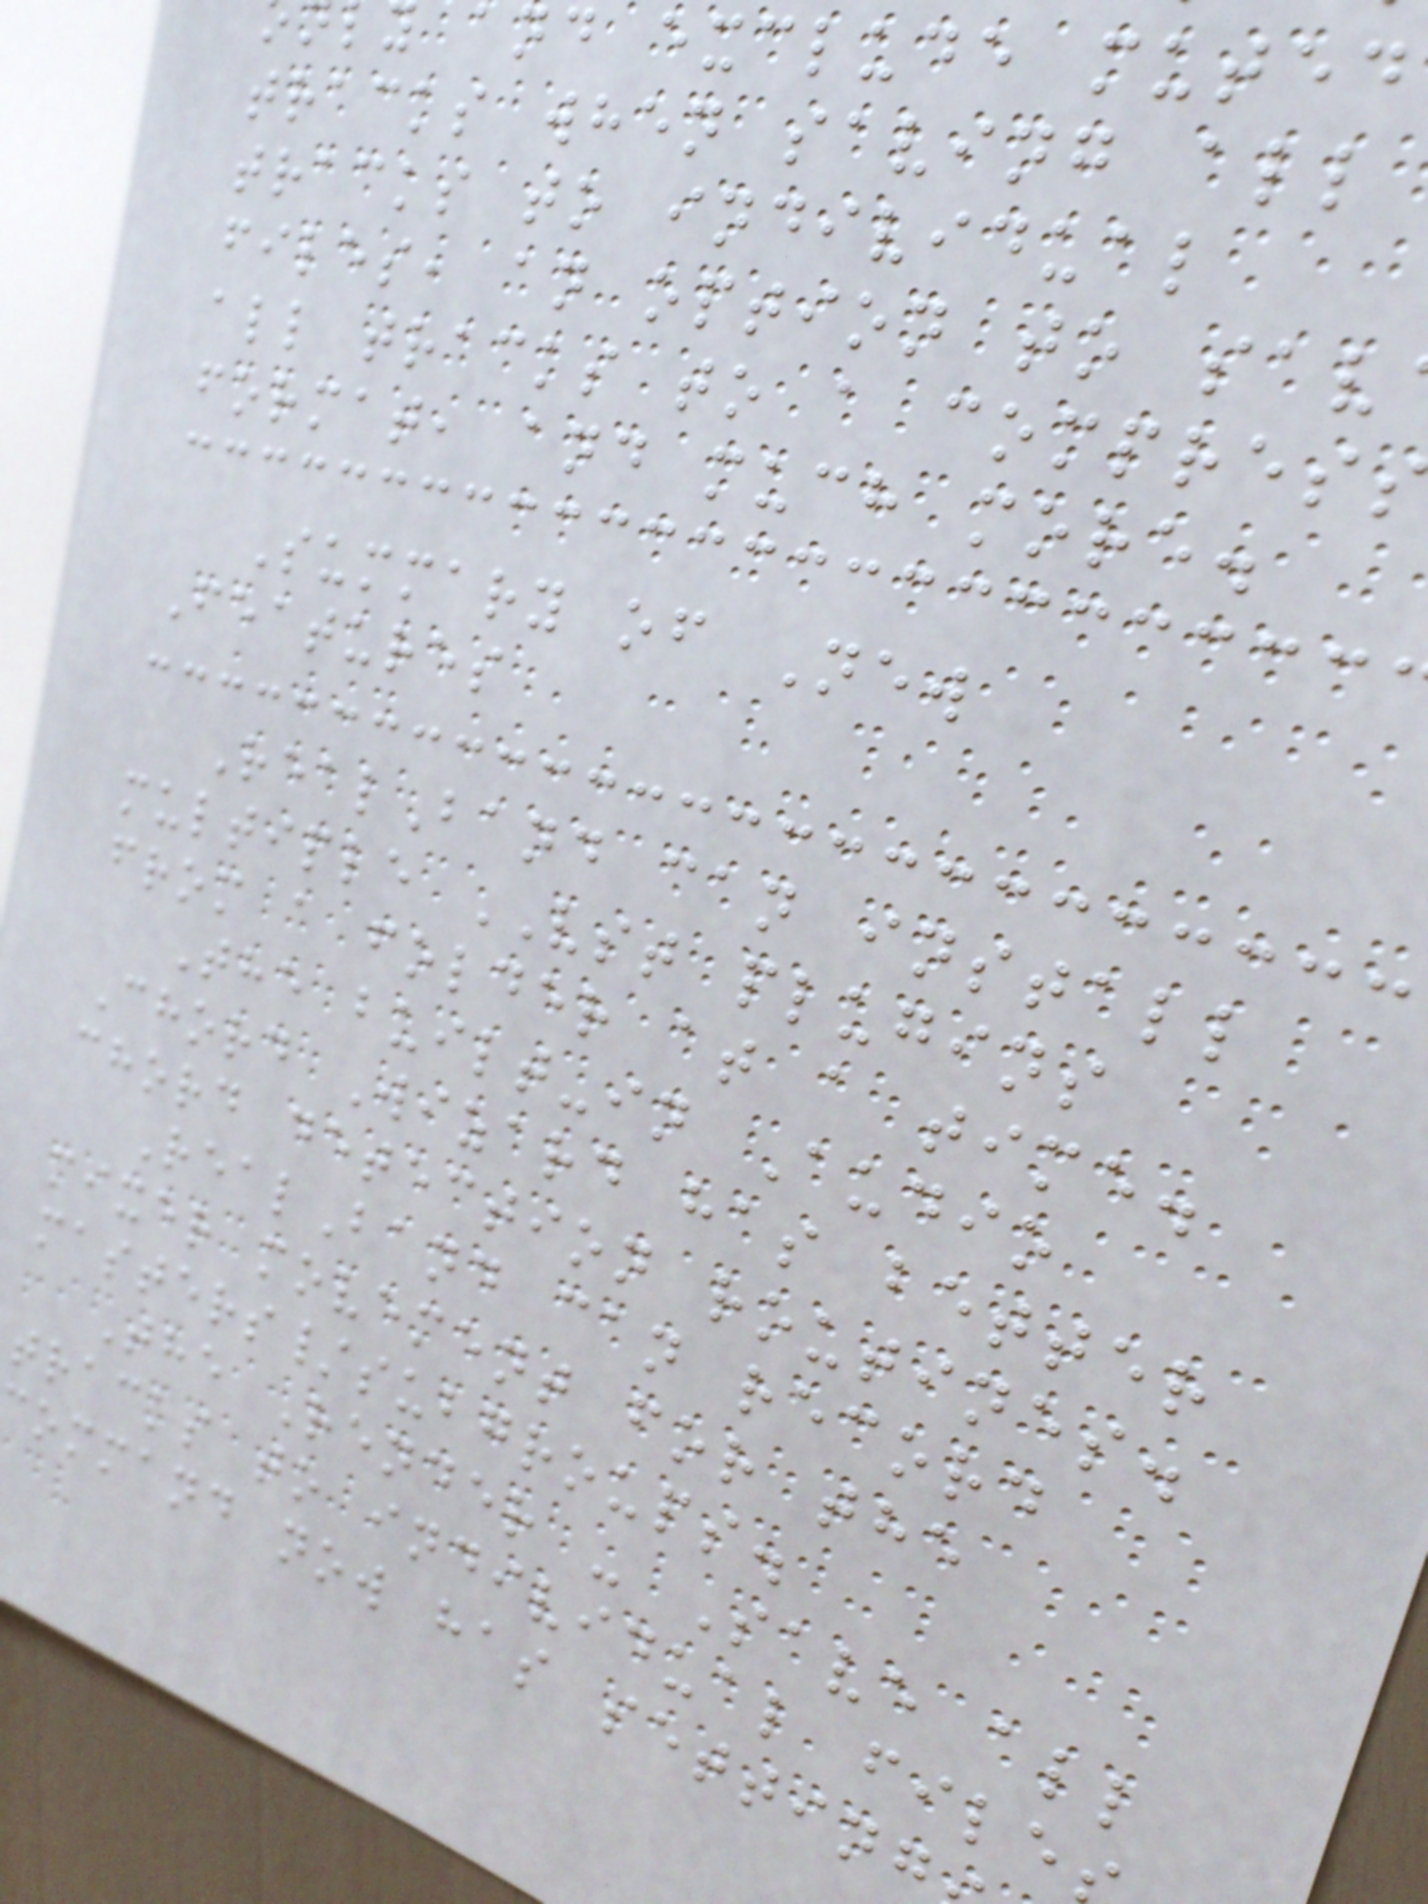and exclude muted
tracks when saving all
tracks to individual
files, an option to sav
all tracks to a compres
format, and much more.
Summary of New
Features
RealBand can install
multiple VST plugins
from a folder at a time.
The built-in Audio
Chord Wizard has better
chord detection routines.
RealBand can record
mixer movement for the
masters/subgroups.
The Render - Save all
tracks to individual file
ommand now has setting
